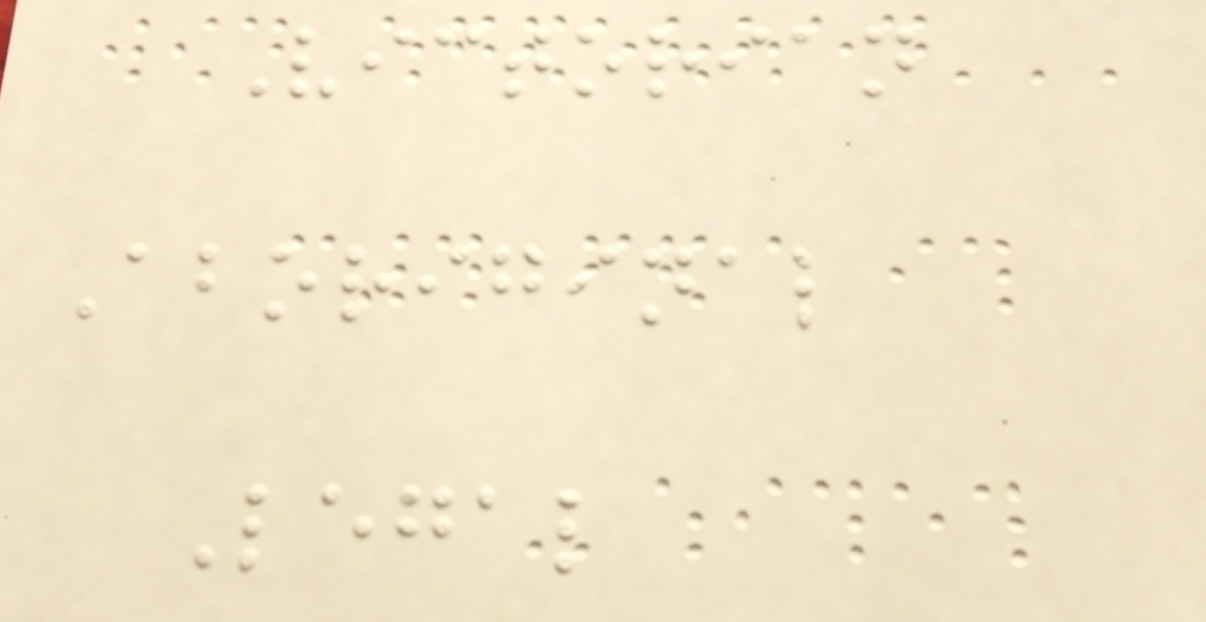Victorian
Aboriginal
Legal
